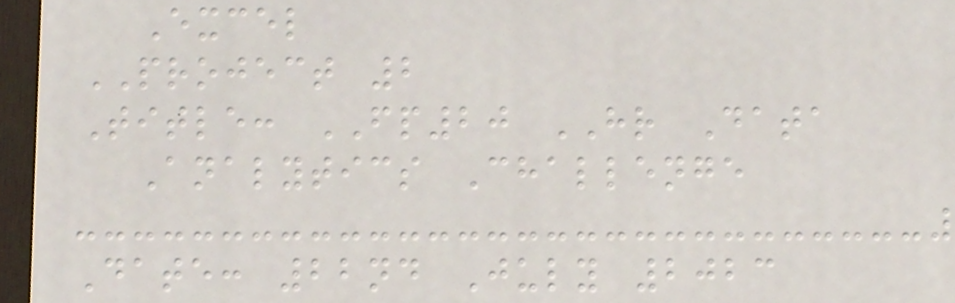Excel
PROJECT 2
Title: FP20 HR Data
Analytics Challenge
Date: 22nd July 2023
